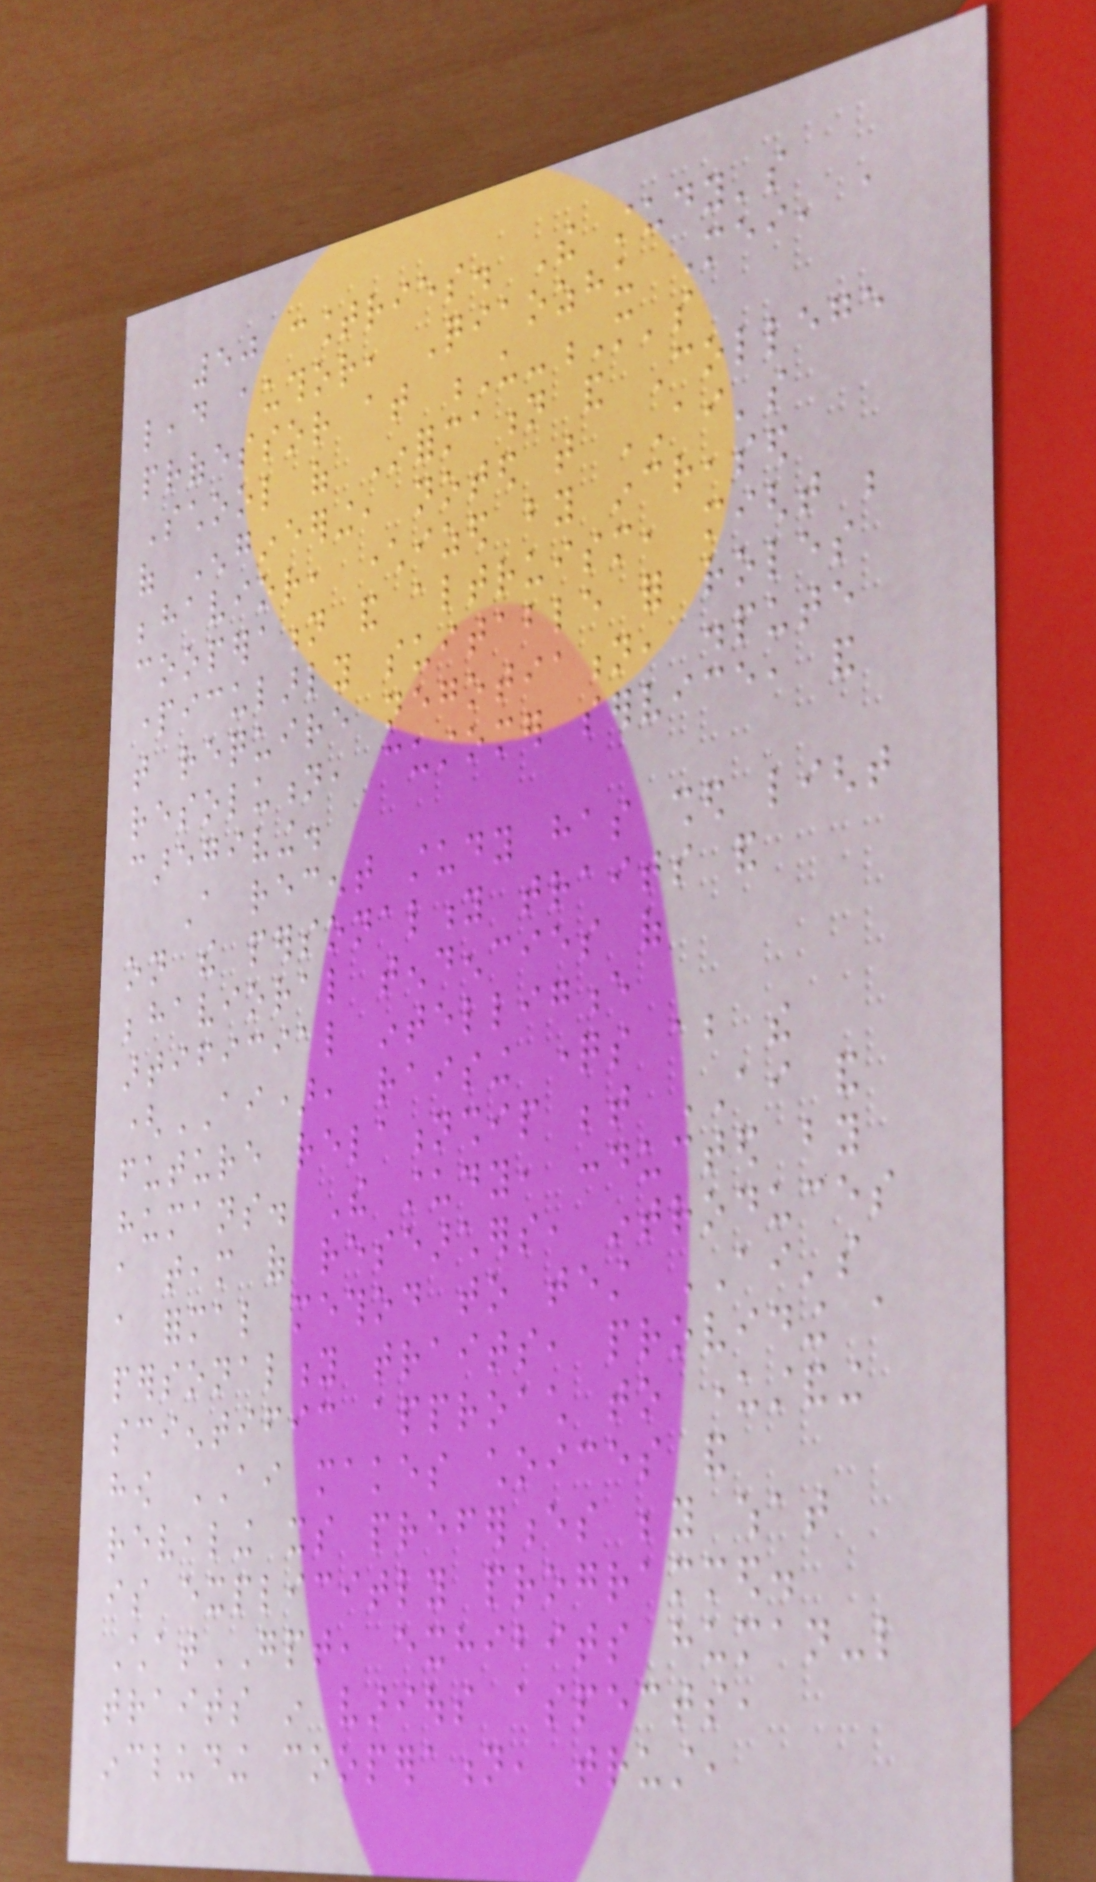50 countries. The study's
lead author, Qiaozhu Mei, a
professor at U-M's
School of Information and College
of Engineering, noted that AI's
behavior, characterized by increased
cooperation and altruism, might be
particularly suitable for roles
that require negotiation, dispute
resolution, customer service, and
caregiving.
A recent study has shed light
on the personality traits and
behavioral tendencies of
artificial intelligence
(AI), raising questions about the
future relationship between AI and
humans. The study, conducted by
a team of researchers, introduces
a formal method to test AI's
personality traits, providing a
scientific approach to understanding
how AI makes choices and
revealing its preferences beyond what
is explicitly programmed.
ChatGPT, exhibits human-like
traits in various aspects,
including cooperation, trust,
